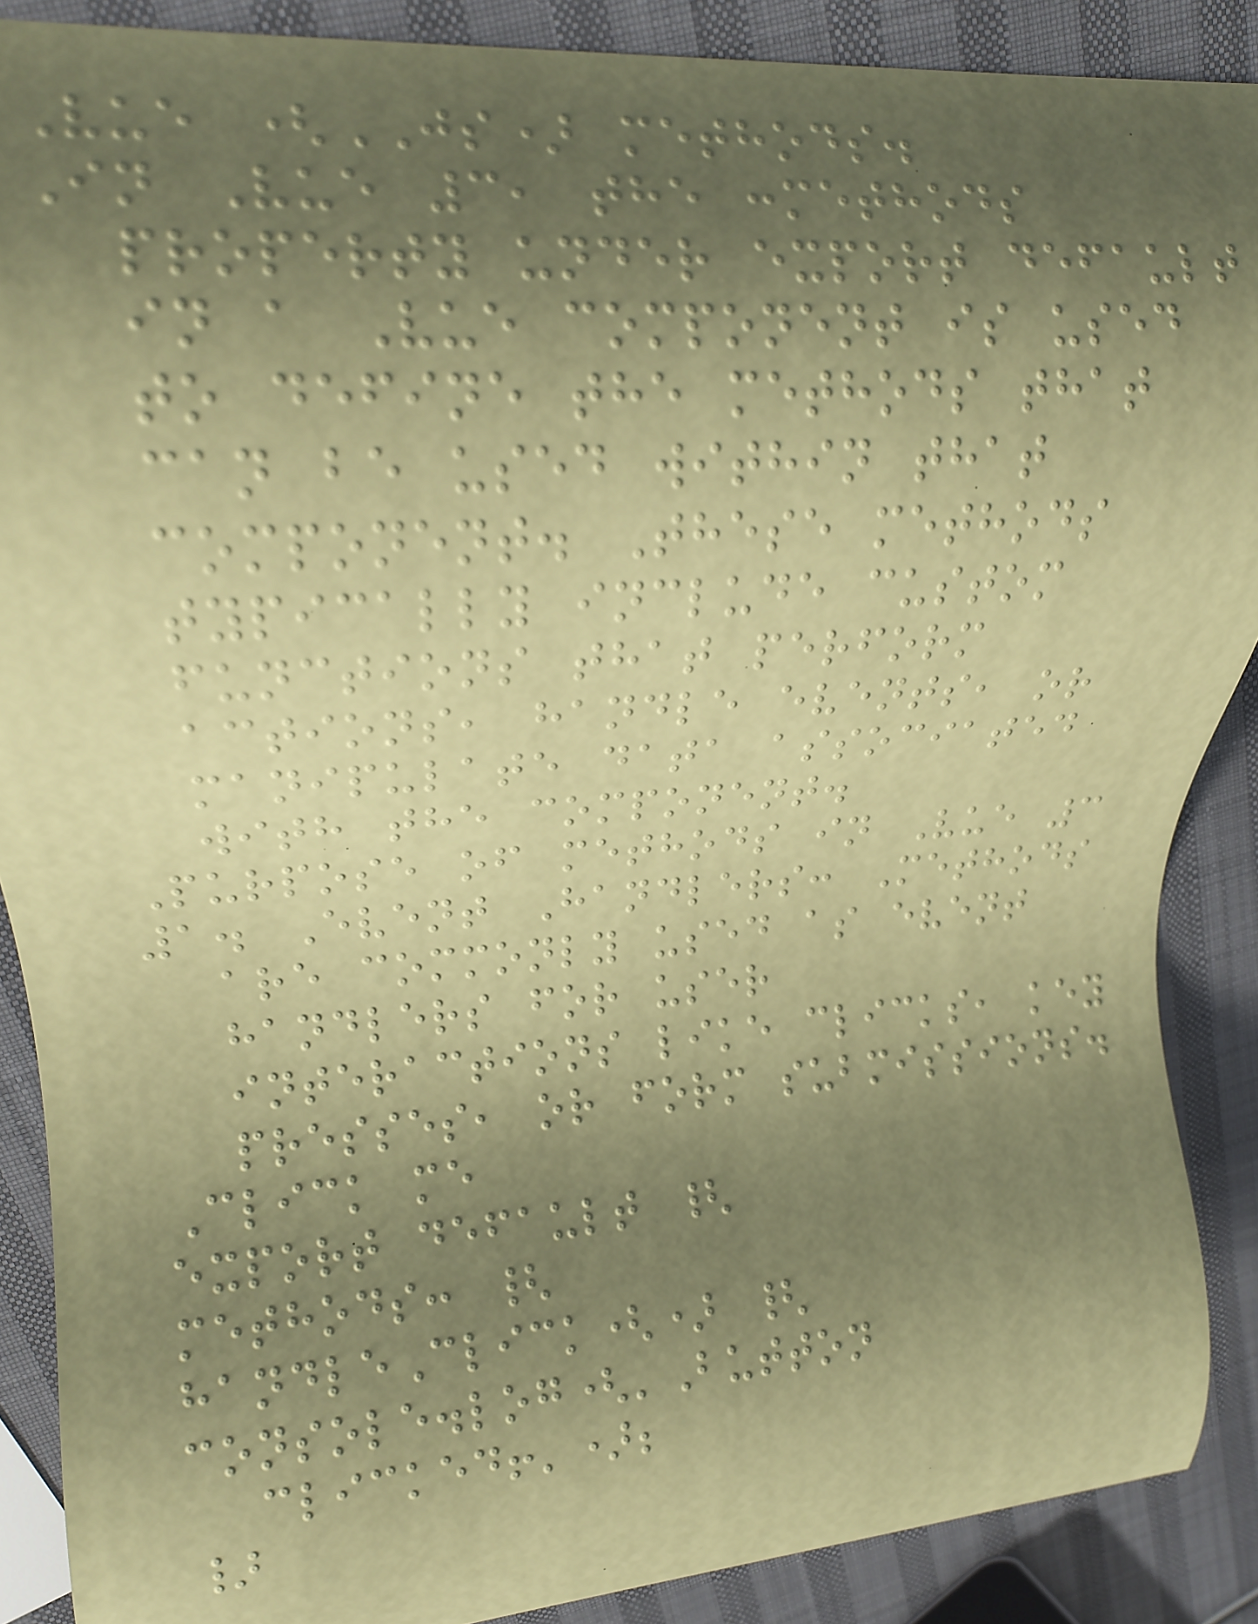Vue (JS) methods.
In Vue 3, the :methods
property under export default
in a Vue component is used
to define the methods that
can be used within that
component. These methods
typically include custom
functions that perform
actions, handle events, or
manipulate data associated
with the component.
Purpose of methods in Vue 3
1. Event Handlers: Methods
are commonly used as event
handlers for user
interactions like clicks, key
presses, or form submissions.
Click me
export default {
methods: {
handleClick() {
console.log('Button
clicked!');
}
